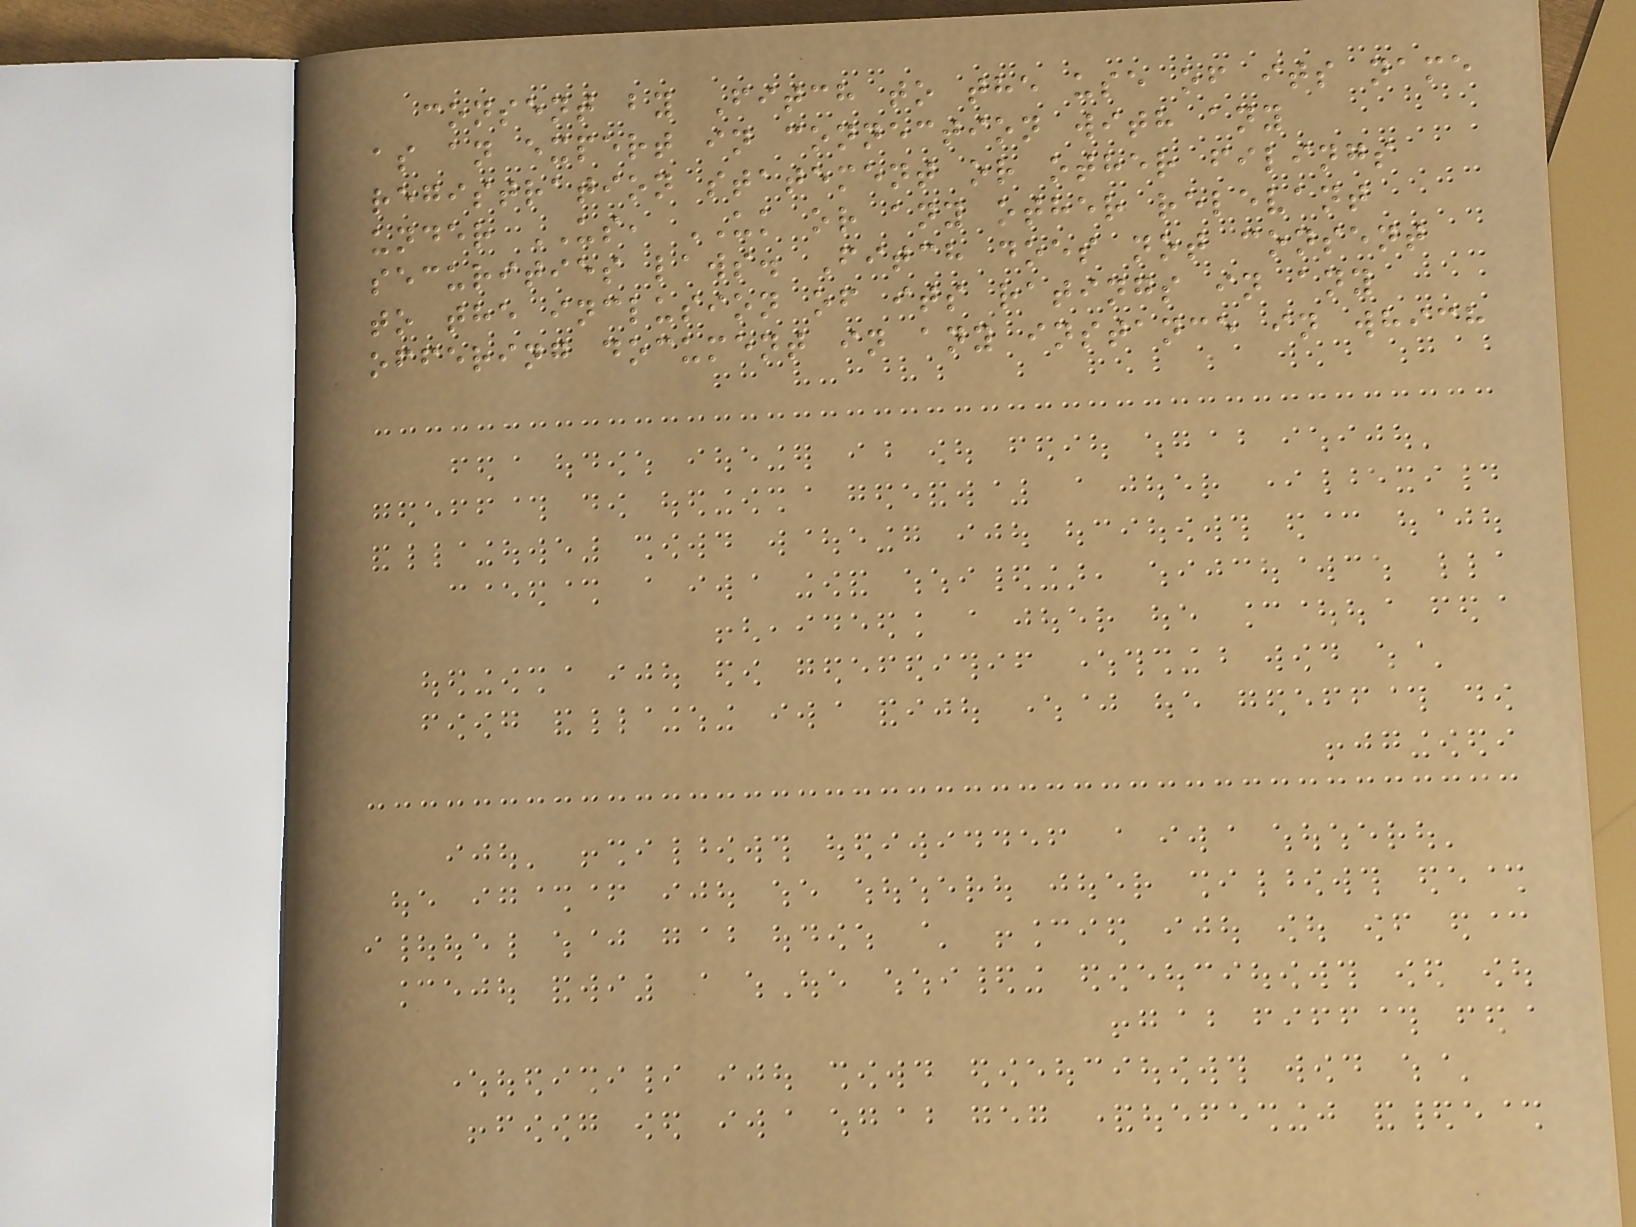consent by Fitch to the use of its name
as an expert in connection with any
registration statement or other filings
under US, UK or any other relevant
securities laws. Fitch does not consent
to the inclusion of its ratings in any
offering document in any instance in which
